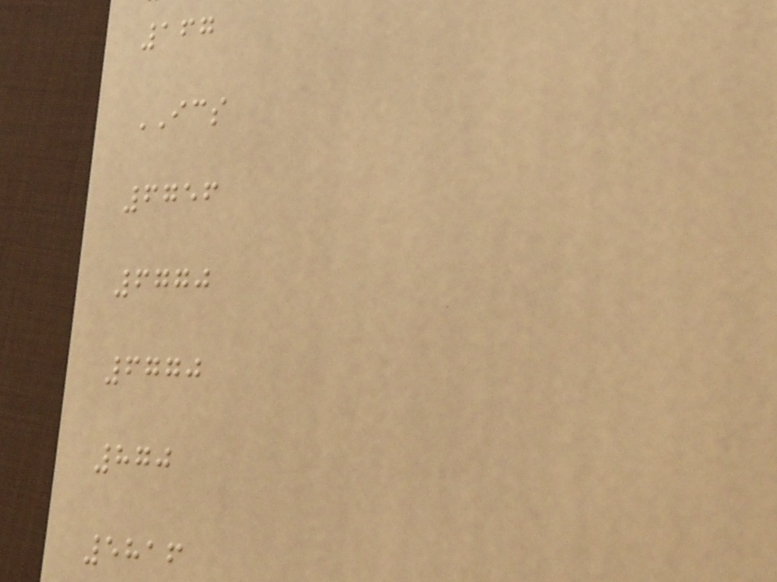167
ICS
6756
6770
6770
870
5816
